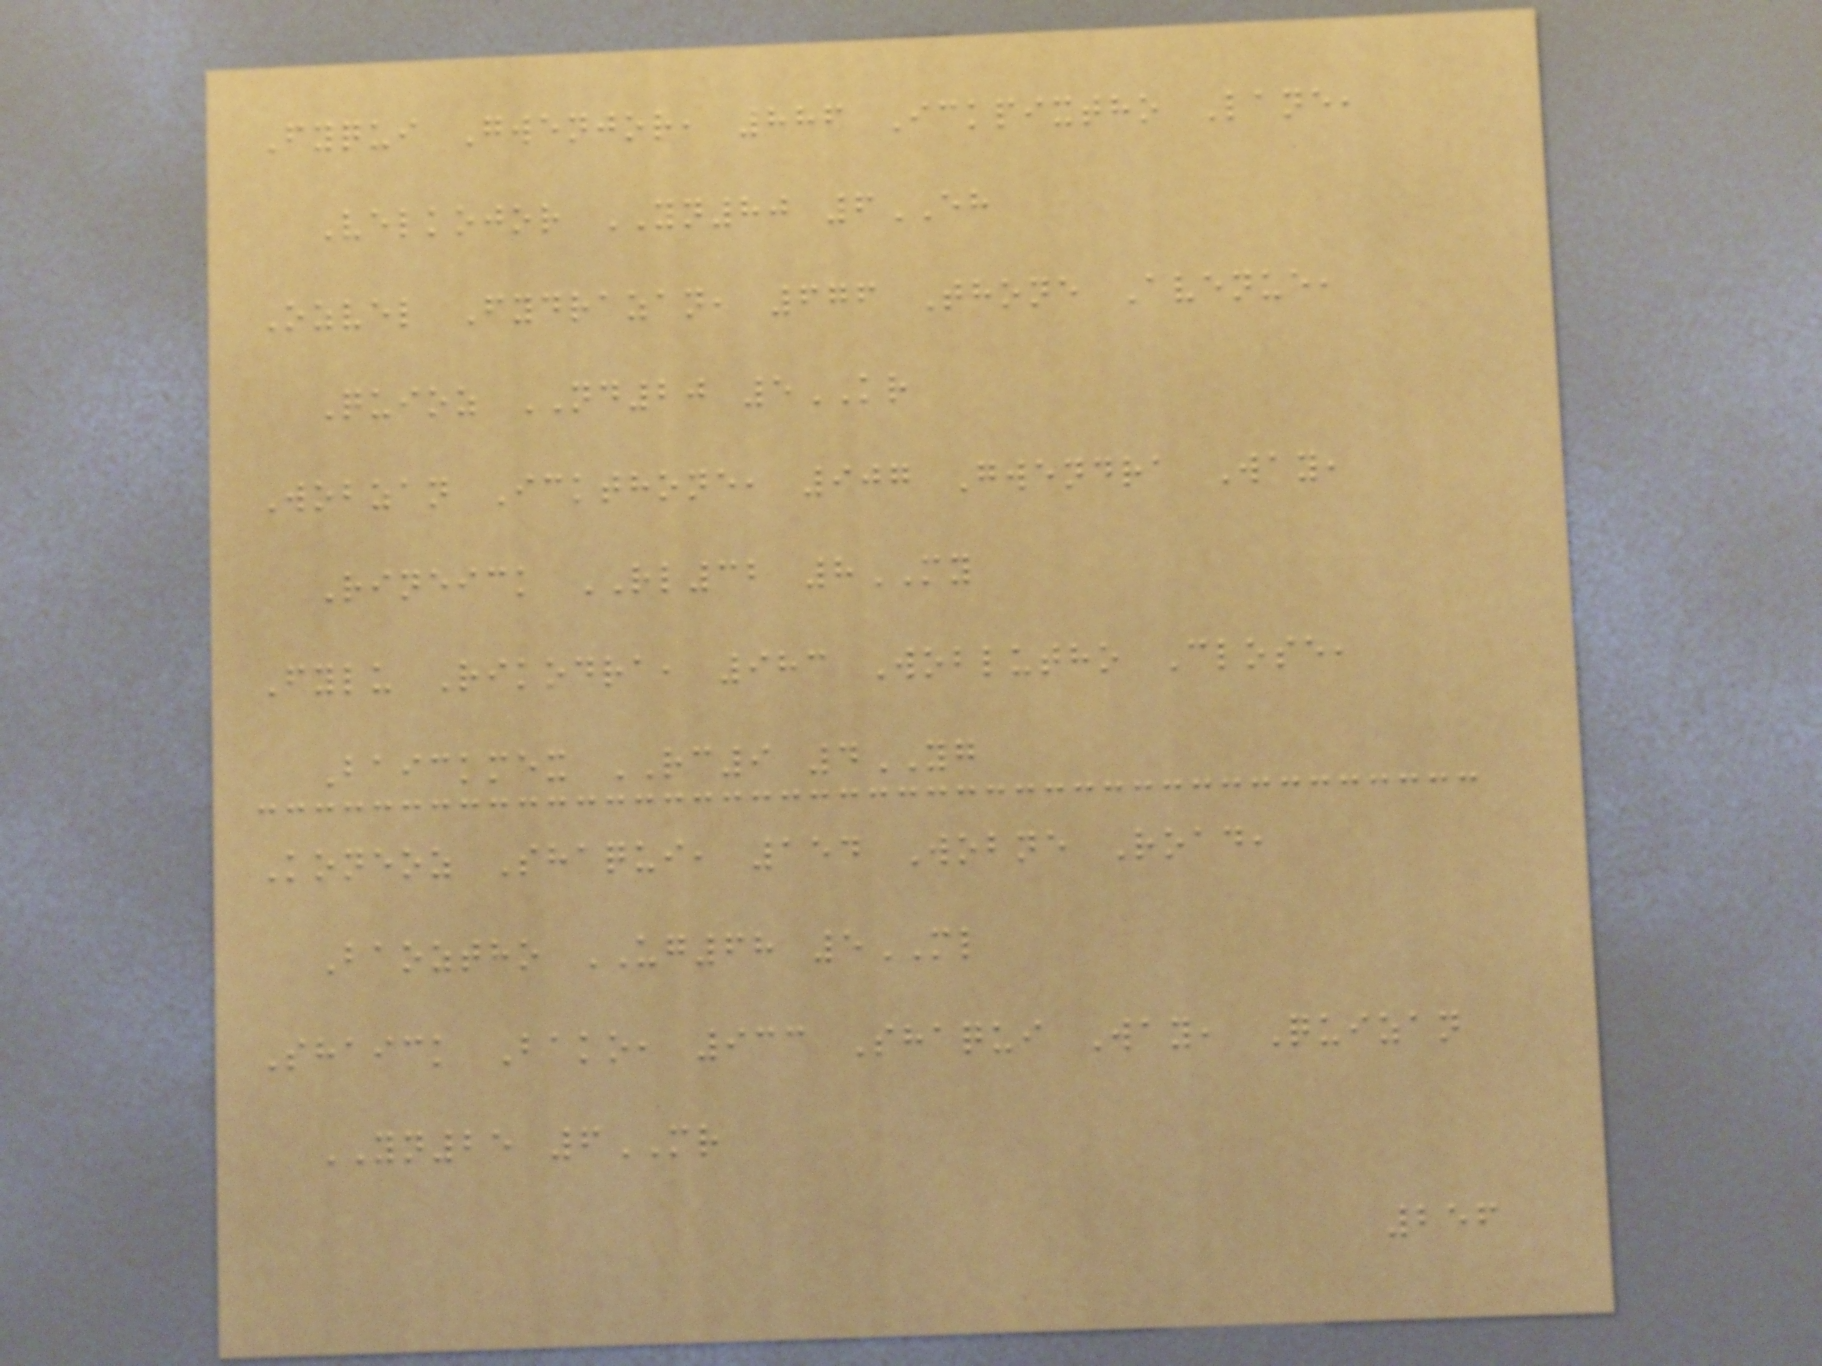Fyqui Gwenjor, 886 Ickpixtho Lane,
Velkojor YN80 6EH
Ozvel Fydrazan, 676 Thone Avenue,
Quioz ND20 5KR
Wobzan Ickthone, 907 Gwendra Way,
Rineick RL32 8MY
Fylu Rikodra, 983 Woblutho Close,
Baickmex RC9 4YG
Koneoz Shaqui, 154 Wobne Road,
Baoztho UG68 5ML
Shaick Bako, 933 Shaqui Way, Quizan
YN25 6MR
256
